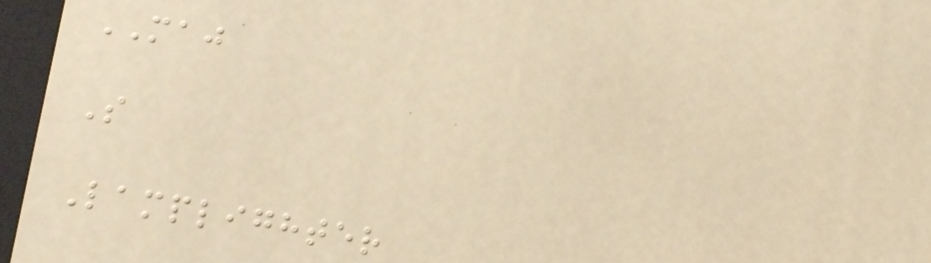MAJ
S
Lamplighter
